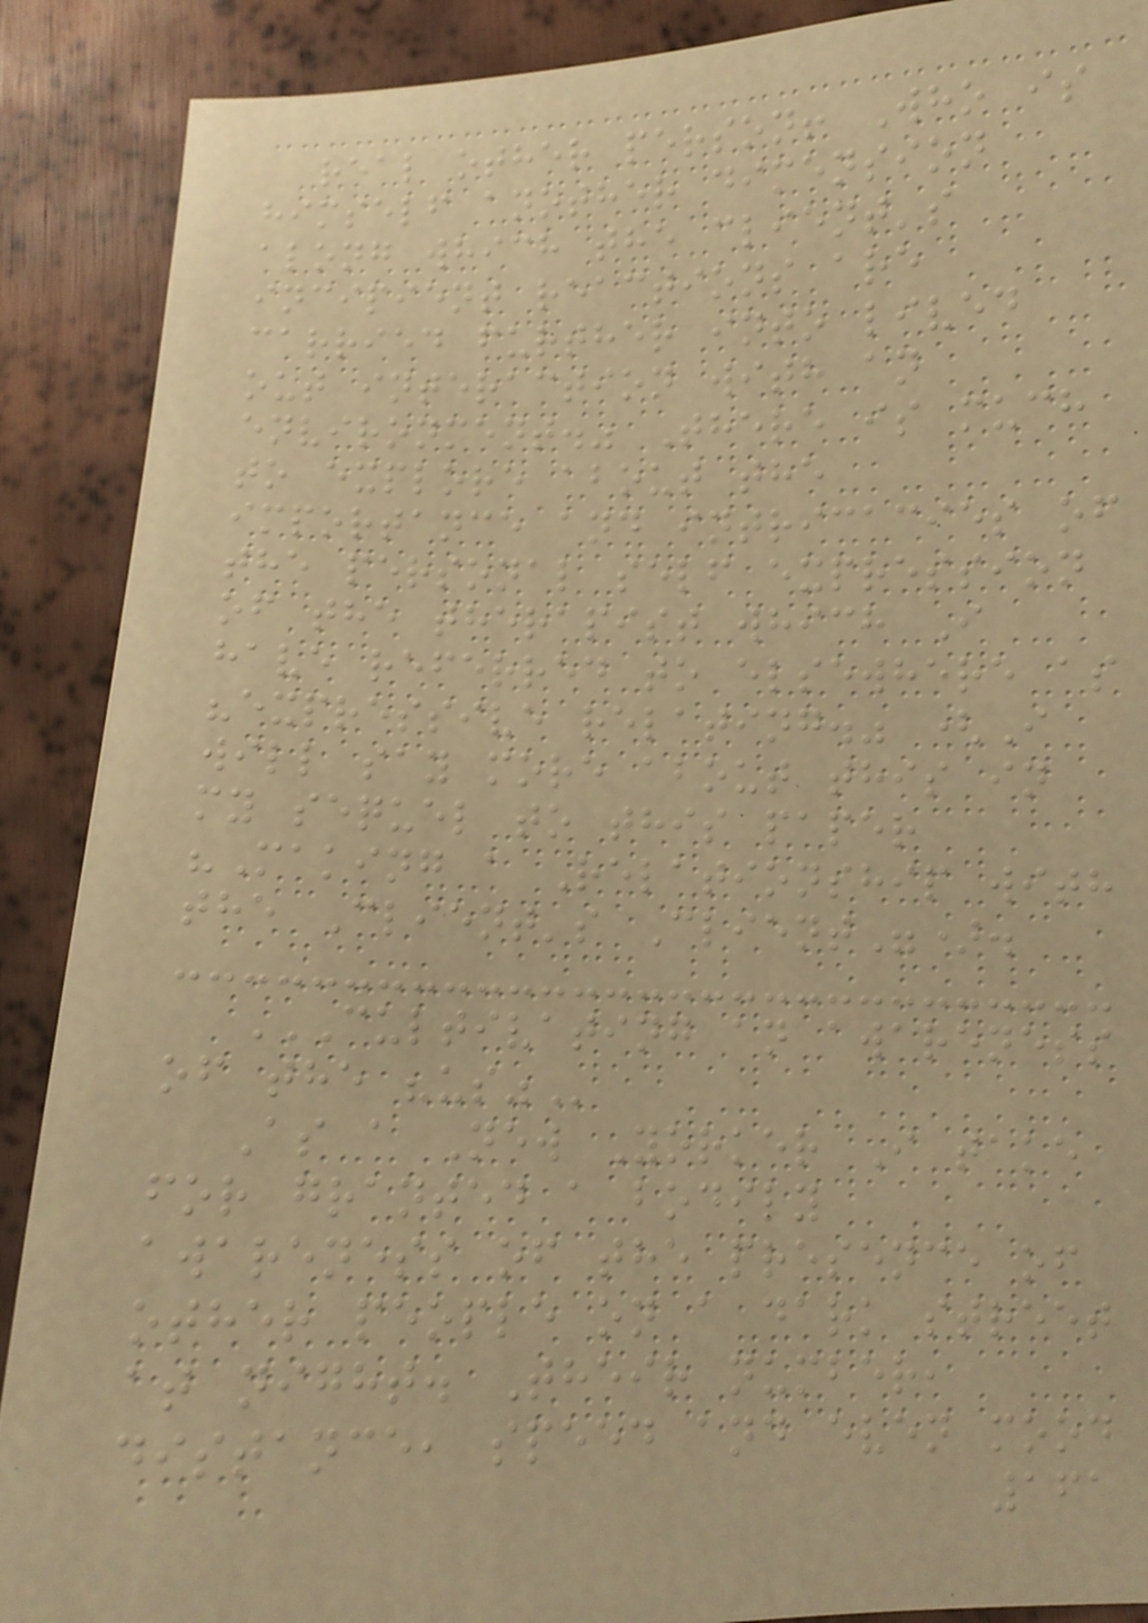real other person! Who is
himself another dimension
along which the client's
incipient reactions are
carried further into lived
out interaction with an
environment." There is much
to explore about the
importance and intricacies of
the personal self expression
of the therapist which I
have referred to elsewhere as
"expressive relating." (I
will say more about this in
my sequel to this paper
"Making a Relationship with
the Client's Client").
CULTIVATING AN AWARENESS
OF THE "US"
As a New Yorker I take
for granted a bodily
awareness of the presence of
other people on a dark street
at night. Their number,
distance, speed and even mood
161
